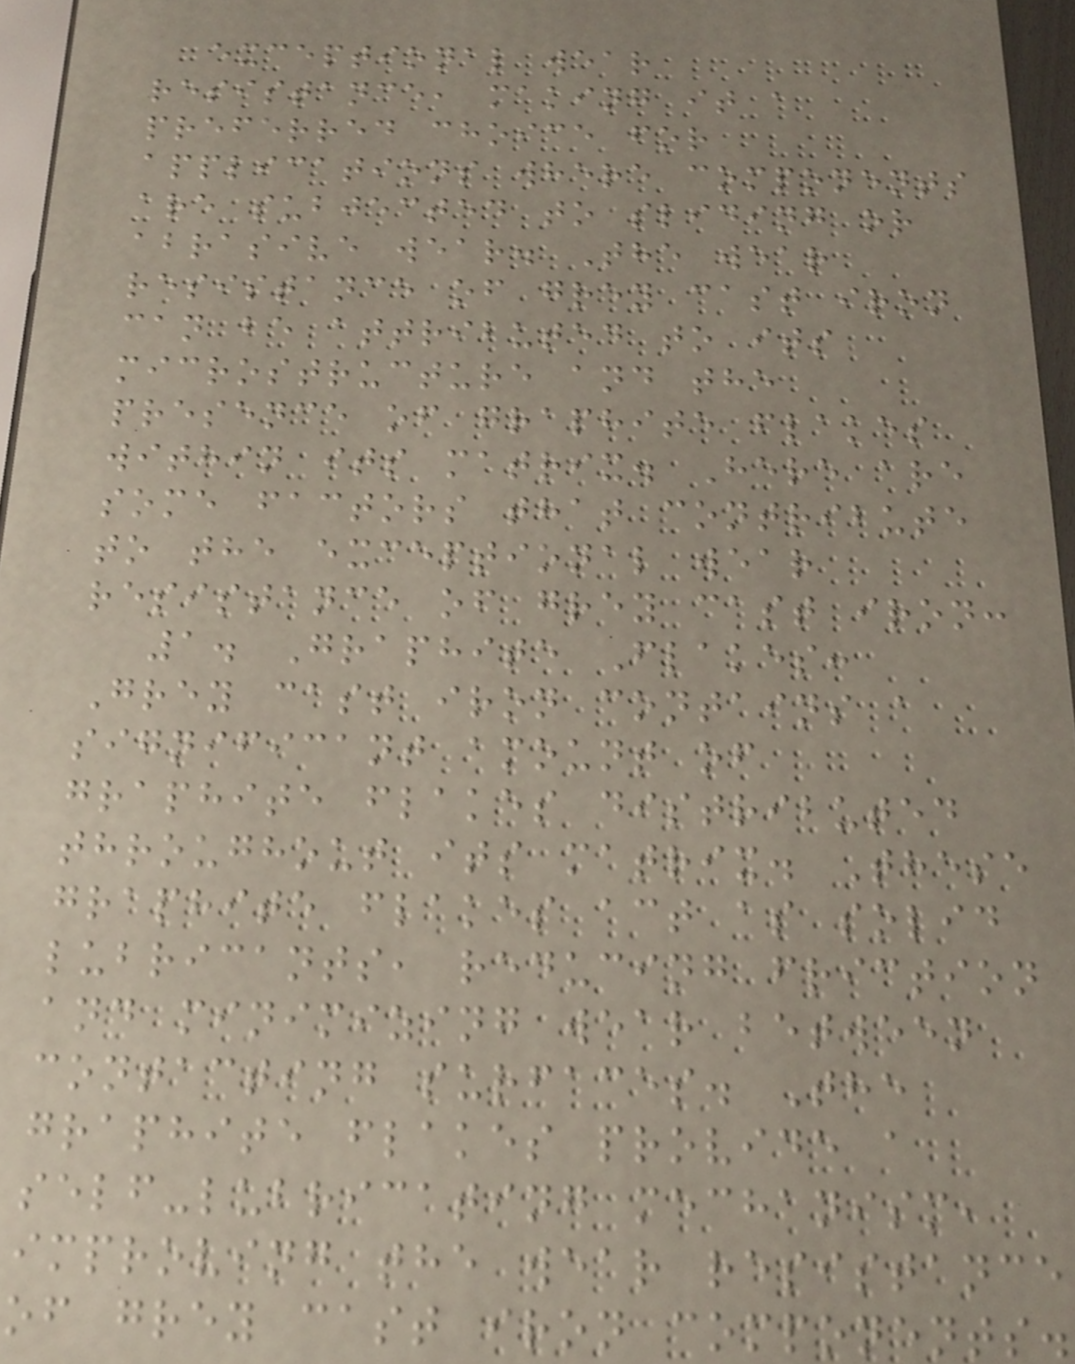exceptional wear
resistance, making it a
preferred choice for
applications where components
are subjected to sliding or
abrasive wear. The wear
resistance of grey cast iron
can be attributed to its
microstructure and the
presence of graphite flakes
within its matrix. Here are
some factors that contribute
to the exceptional wear
resistance of grey cast iron:
1. Graphite Flakes:
Grey cast iron contains a
significant amount of
graphite flakes distributed
throughout its matrix. These
graphite flakes act as solid
lubricants, reducing friction
and minimizing wear between
contacting surfaces. The
graphite flakes provide a
self-lubricating mechanism,
improving the wear resistance
of grey cast iron components.
